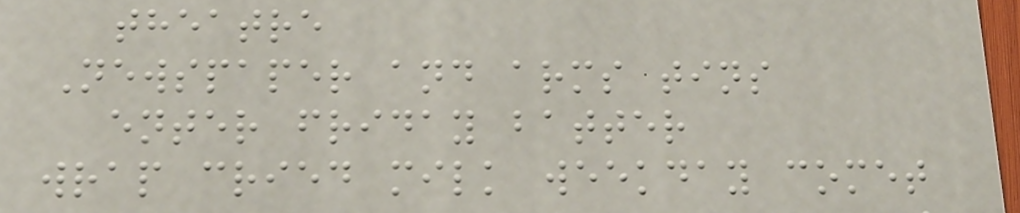theatre
Newspaper and arms tins
enter friday batter
wrap cried milk weekday comet
